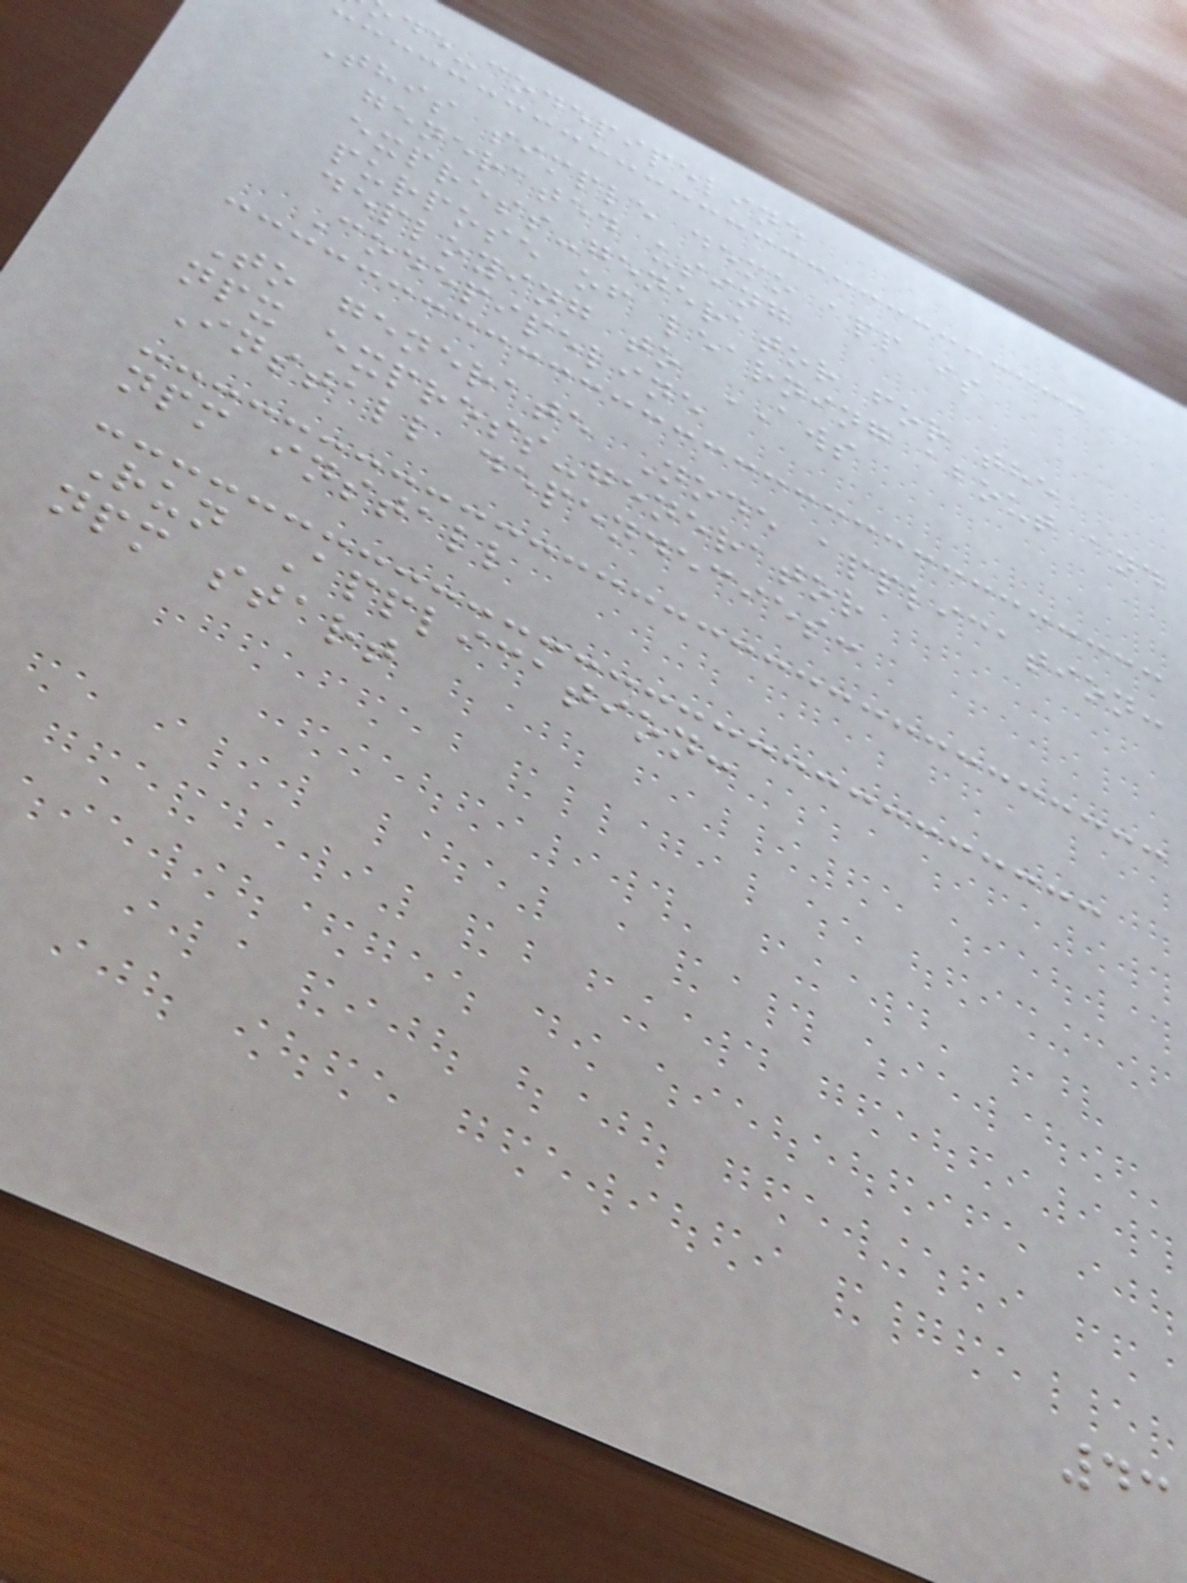de-codepipeline
This simple demo app is
generated using
express-generator for the
purpose of learning about and
deploying to AWS
Codepipeline
To generate Node application:
npx express-generator
Install dependecies:
npm install
Run Application:
npm start
43
